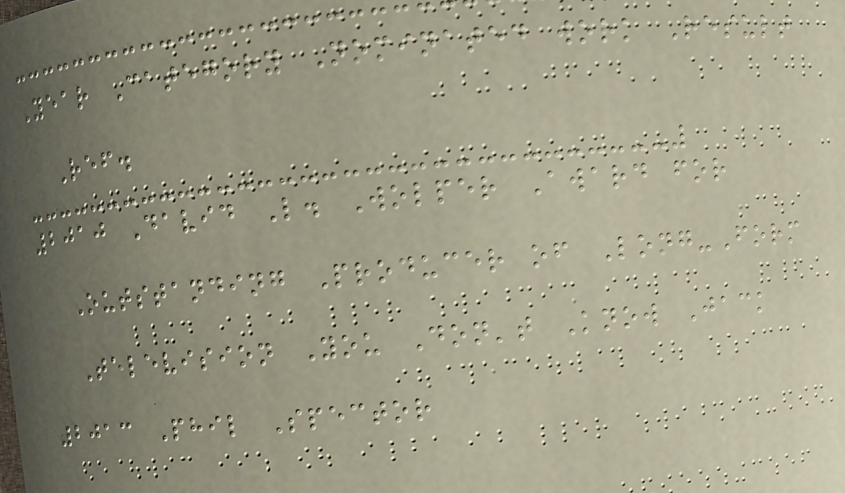Year Category Nominated work Result
Ref.
2010 David L. Wolper Award for
Outstanding Producer of Long-Form
Television You Don't Know Jack
2013 Phil Spector
